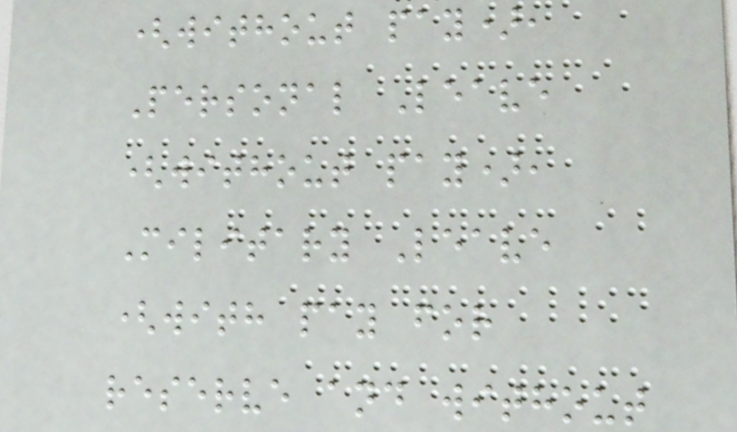(without pay),
Personal Leave
(without pay),
Military Leave
(with pay for
reserve and without
